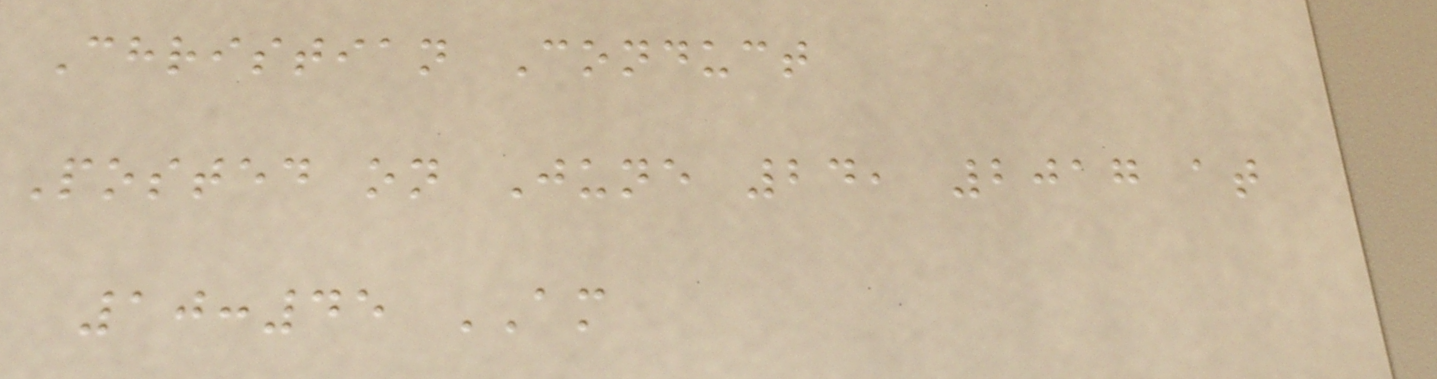Christian Conduct
Posted on June 24, 2017 at
10:45 AM
